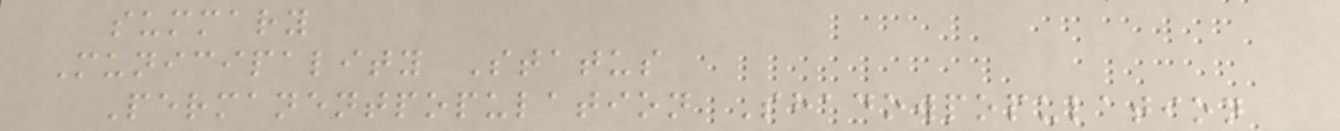summary
Municipality Status
Permanentpopulation Shadowpopulation
